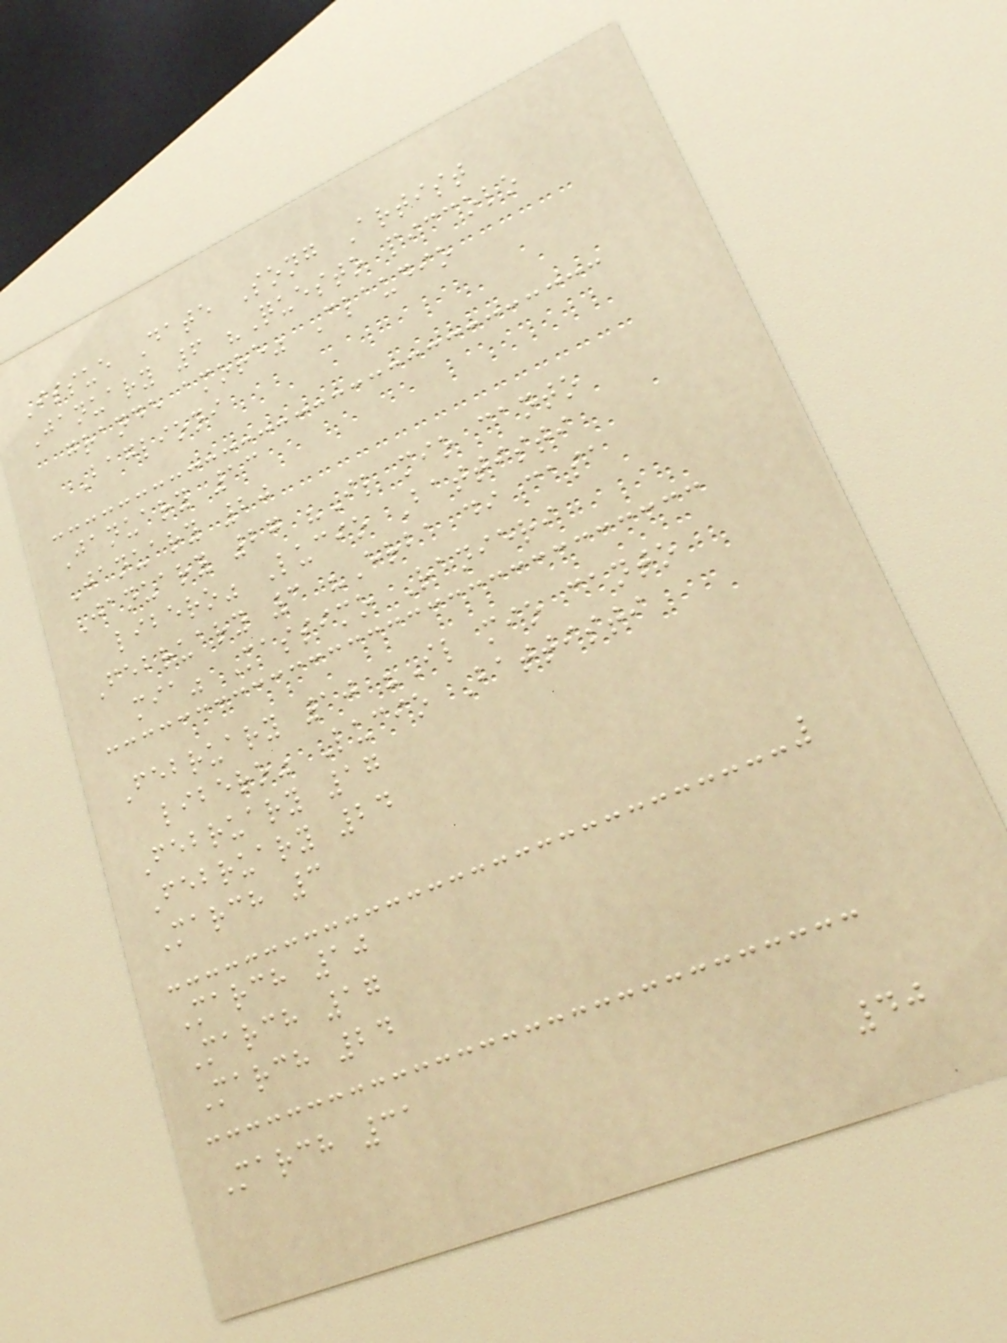Issue Date Song Artist
January 6 "Questo piccolo
grande amore" Claudio
Baglioni
January 13
January 20
January 27 "Il mio canto
libero" Lucio Battisti
February 3 "Erba di casa
mia" Massimo Ranieri
February 10 "Il mio canto
libero" Lucio Battisti
February 17
February 24
March 3
March 10
March 17
March 24
March 31
40
